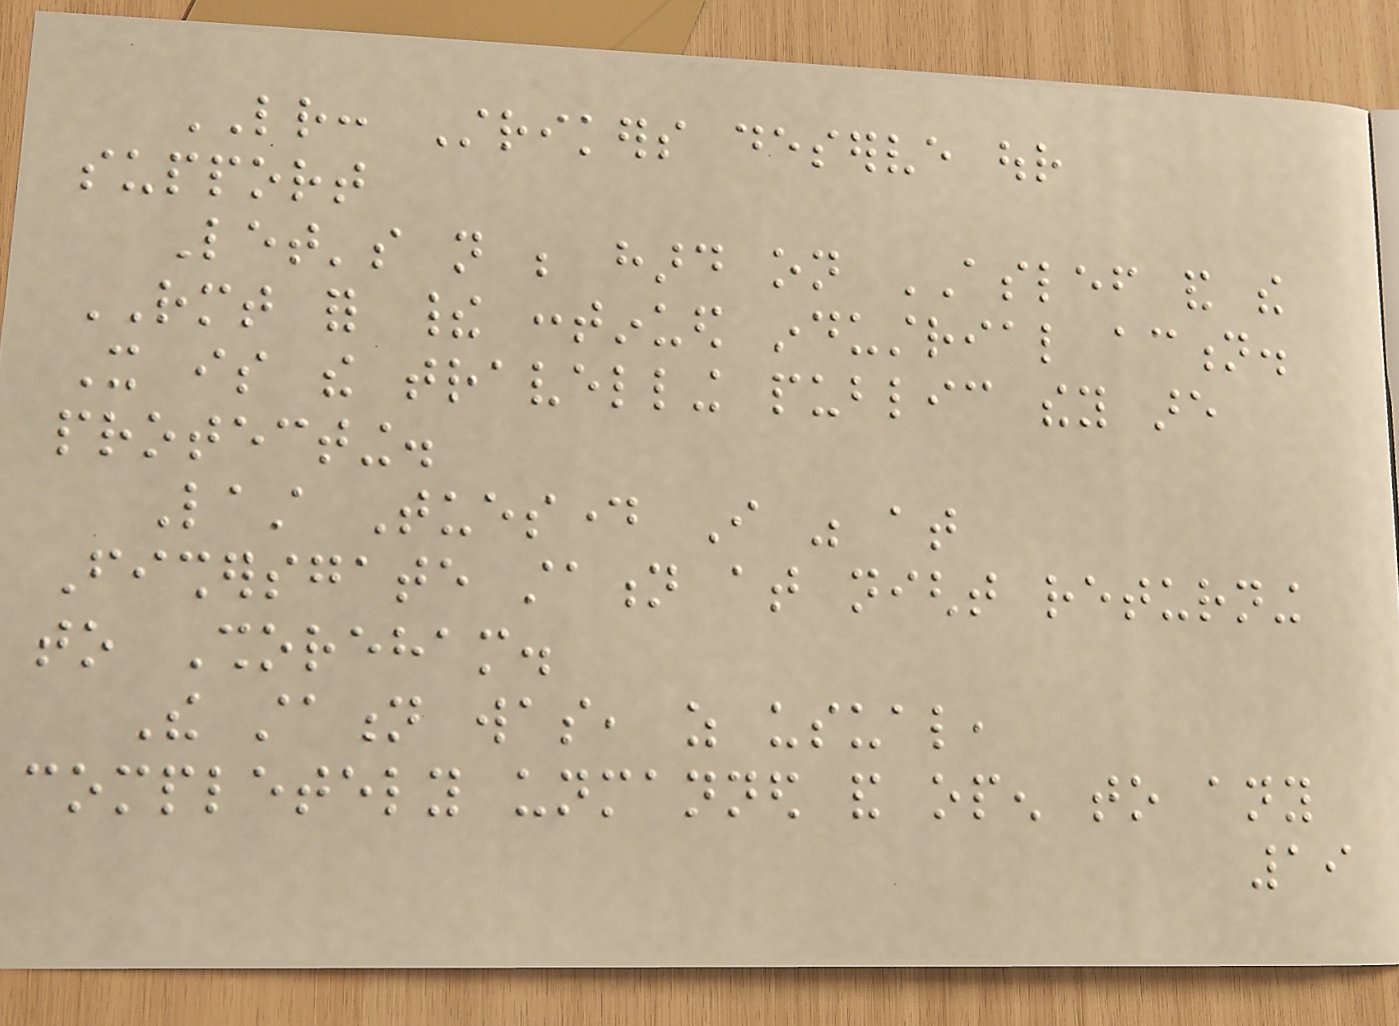LETTER: Strikers deserve our
support
Let's not be hard on ASLEF and the
RMT for their continued industrial action.
It is the travelling public they are
protecting.
Last Tuesday I was at
Fishersgate station at night returning
to Shoreham.
The station was, as usual,
completely unmanned and open to any
19
